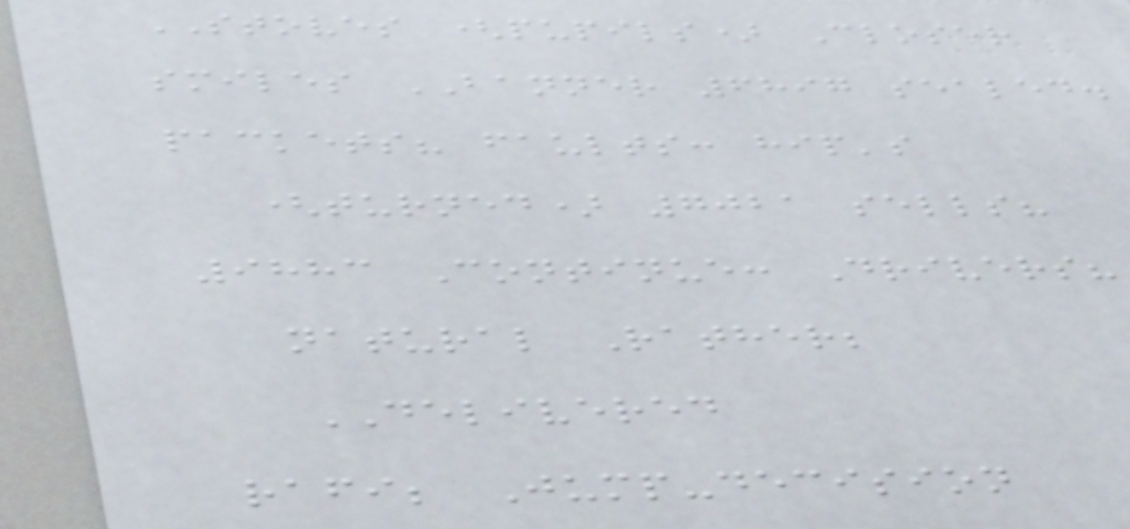STOVES (pupils) Closer
smiles BANNER 6897 sealed.
packets? faults: hip's
(turned) 7021 sells?
9883 Continue: Drivers?
natural Rather;
DELIVERED
rafi; Jump-decision
